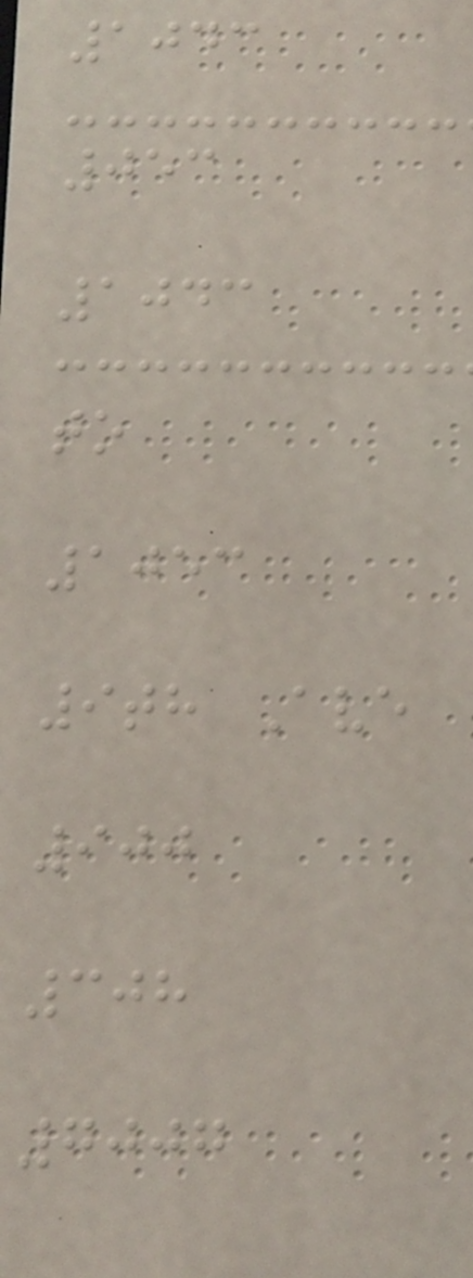1043
053
1043
to
1053
9th Ave
900
308
7007
